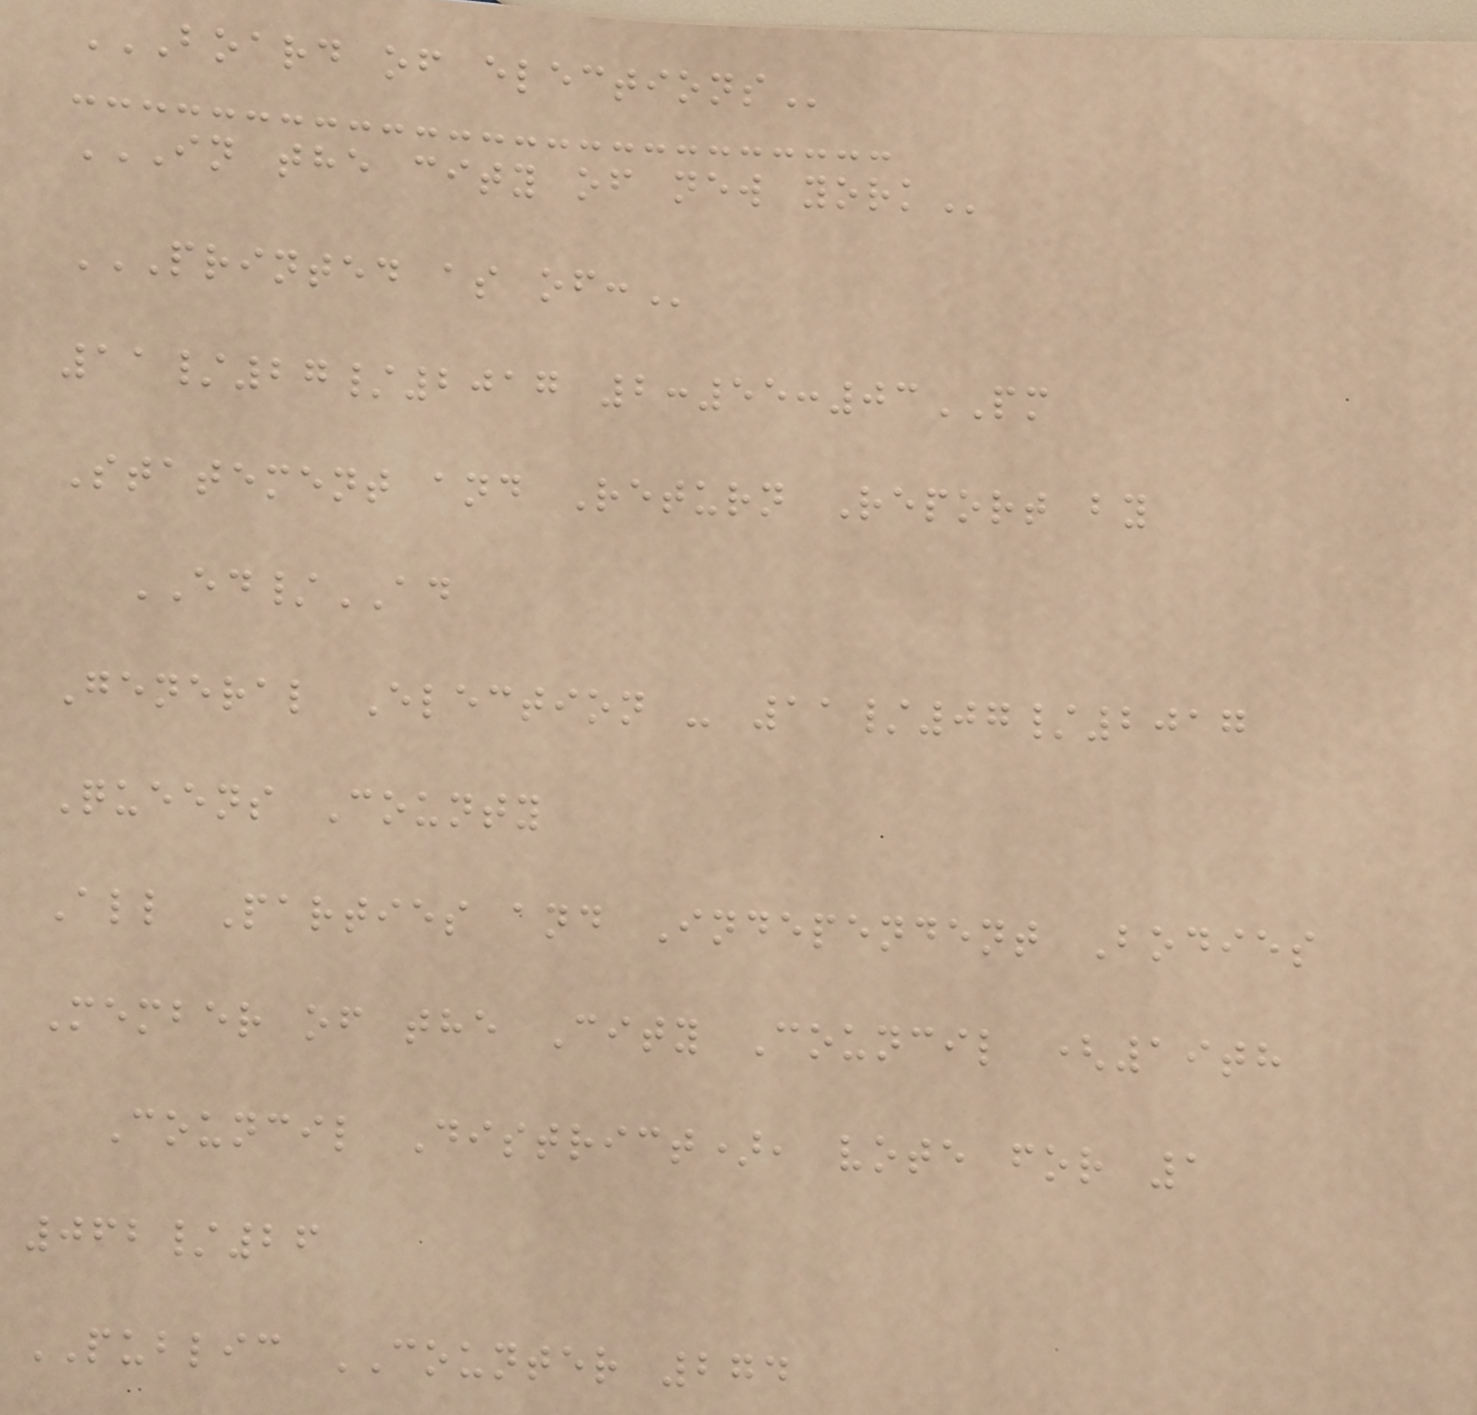BOARD OF ELECTIONS
IN THE CITY OF NEW YORK
PRINTED AS OF:
11/27/2017 2:55:03PM
Statement and Return Report by
ED/AD
General Election - 11/07/2017
Queens County
All Parties and Independent Bodies
Member of the City Council (19th
Council District), vote for 1
062/26
PUBLIC COUNTER 274
